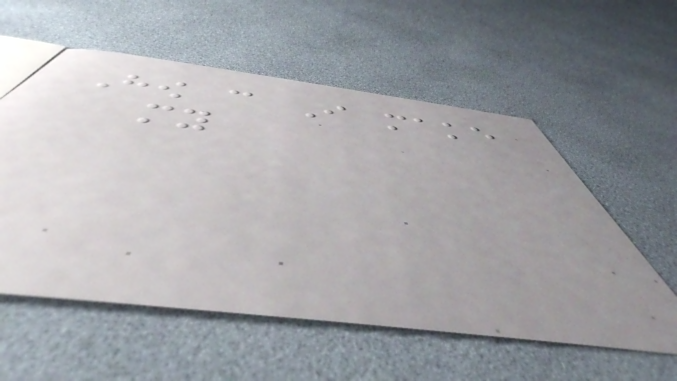How can I make
my
